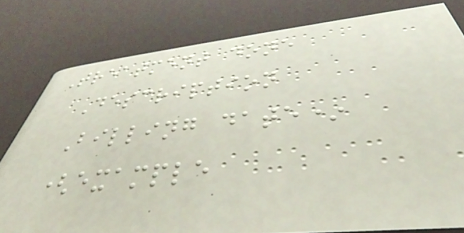Treatment done
Description
Billing date*
(example
